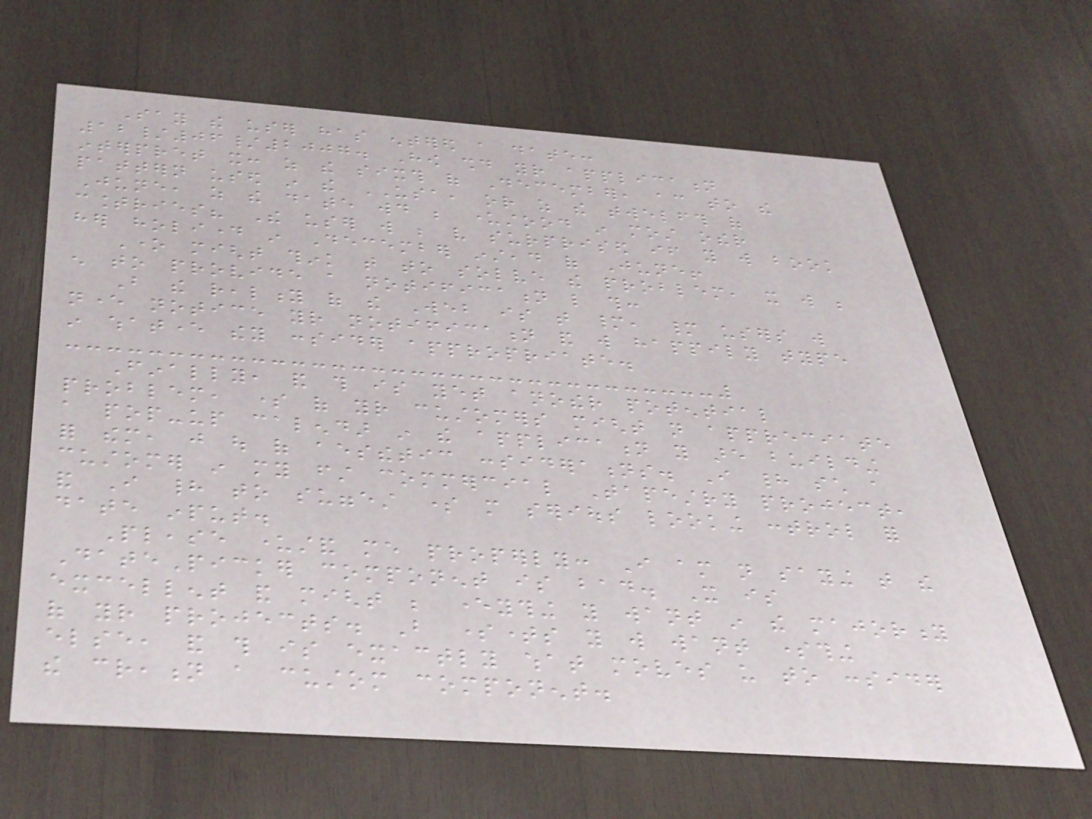Say the user has entered a date:
12/06/2007. How should your application
interpret it: as the sixth of December, according to the
pattern used in the USA, or as the twelfth of
June, as the date would be understood in most other
countries? The user will be very surprised if you will book
her holiday in December instead of June!
One might think that to solve the problem, it will be
enough to provide a notification like this:
But the reality of the Web is that many, many users will
never notice your notification and will happily type
in whatever they consider appropriate.
Finally, and this is yet another potential
problem, some of your customers might not appreciate
a pop-up calendar in the application you are building
for them, just out of aesthetic considerations. I had such a
customer in my first commercial Tapestry project,
and I had to suggest some more serious looking control for
date input.
Please understand me properly: I am not saying that the
DatePicker component is bad. It is
excellent and might be everything you want in the majority
of your projects. But sometimes you will want something
else, and this is exactly what moves us to consider
the creation a custom component.
